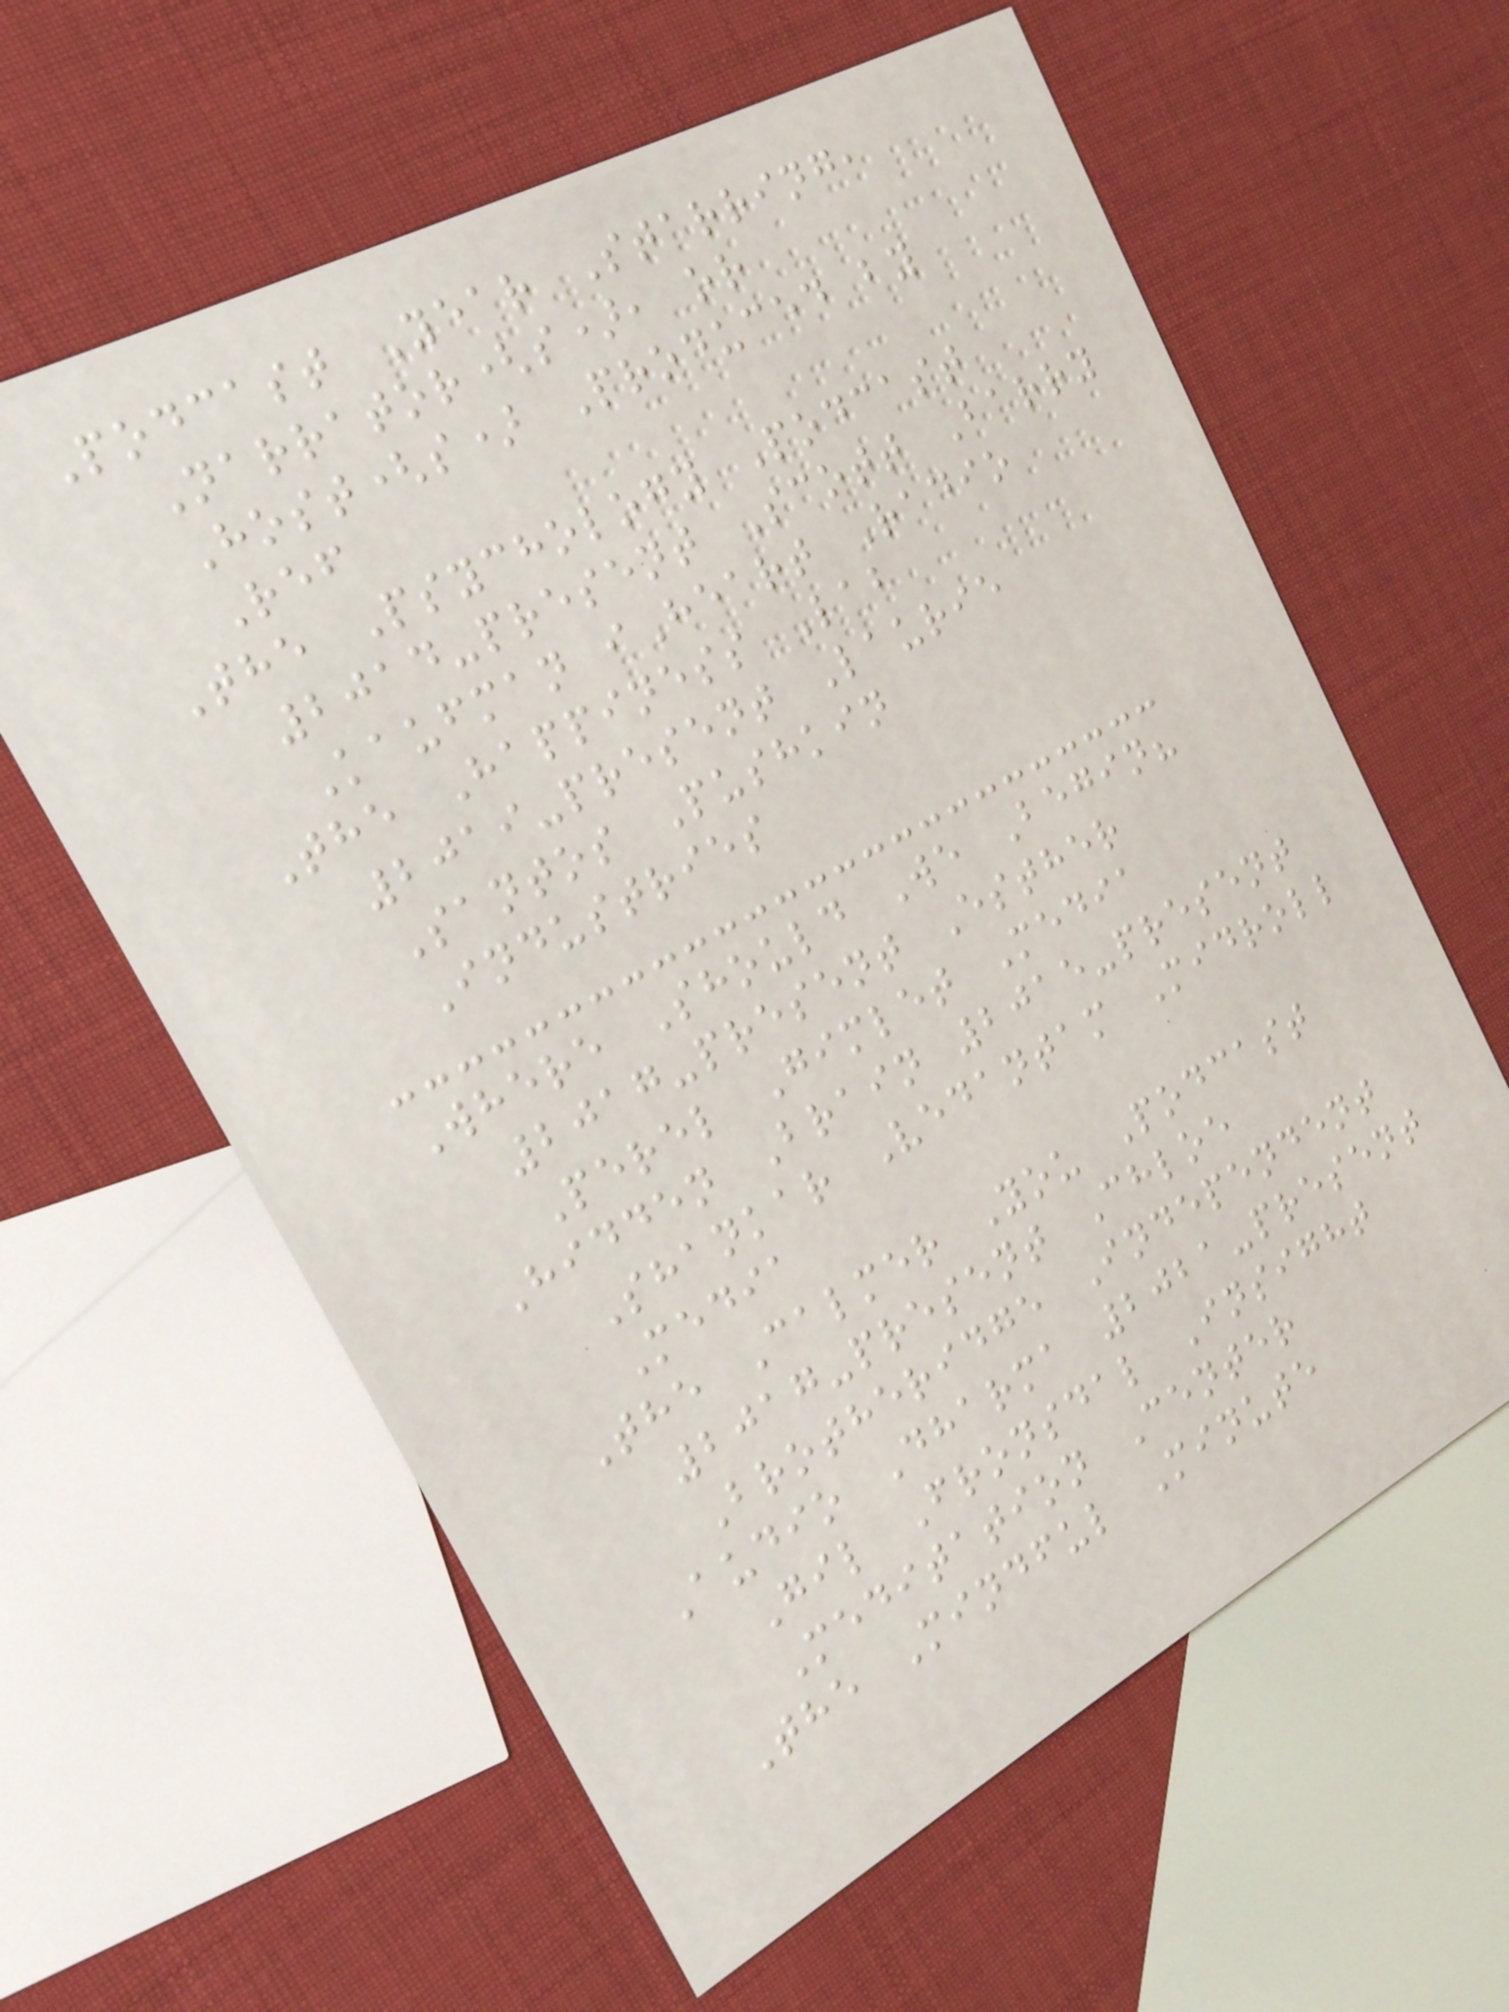Podcast Year Starring,
Narrator(s), or
Host(s) Produced by
Ref
The Psychology Podcast
2014-present Scott Barry
Kaufman iHeart Radio
The Happiness Lab
2019-present Laurie
Santos Pushkin
Industries
Where Should We Begin?
2017-present Esther
Perel Gimlet Media
Hidden Brain 2015-present
Shankar Vedantam Midroll
Media
The Calmer You Podcast
2017-present Chloe
Brotheridge Independent
Audio Dharma 2021-present
Gil Fronsdal Insight
Meditation Center
The Mindful Minute
